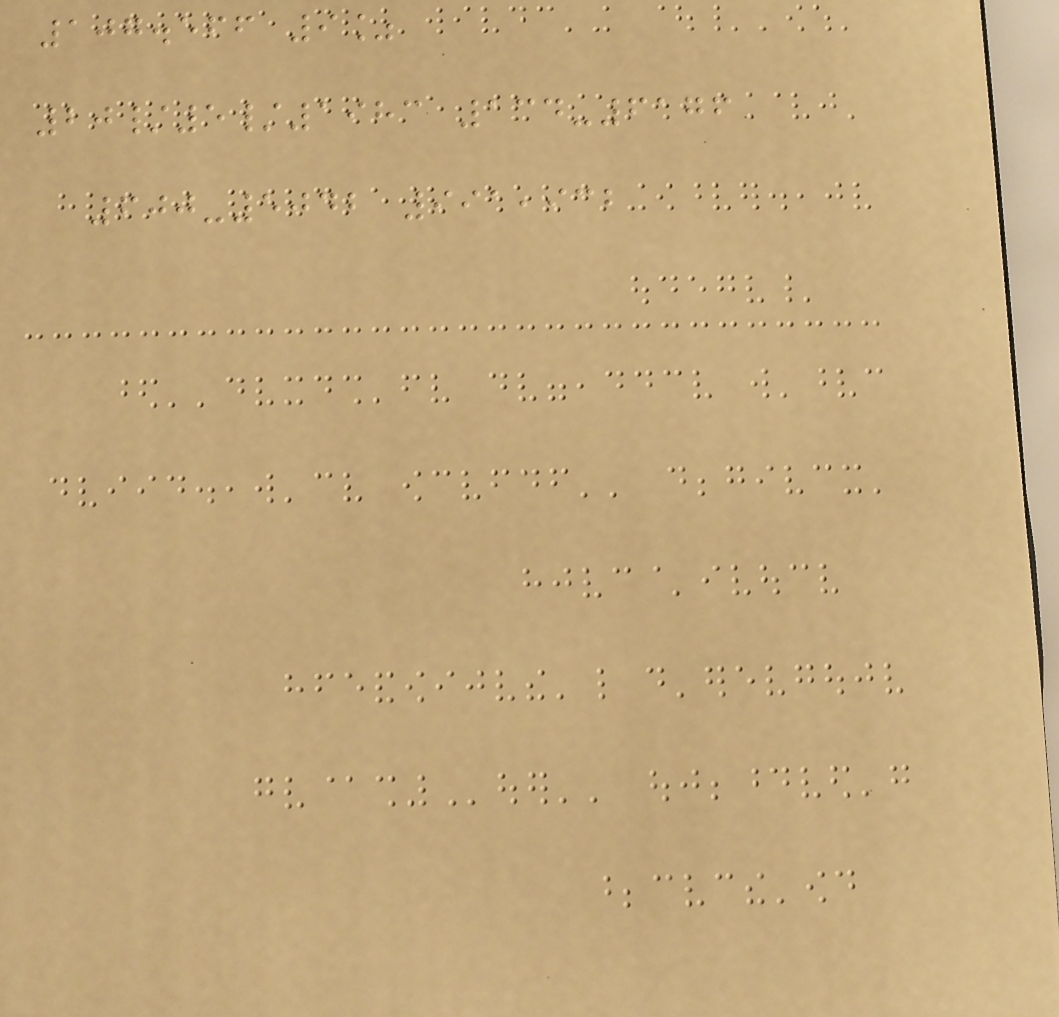107.566 9%
20/5/1983 134-6176
600-5042 991,932
